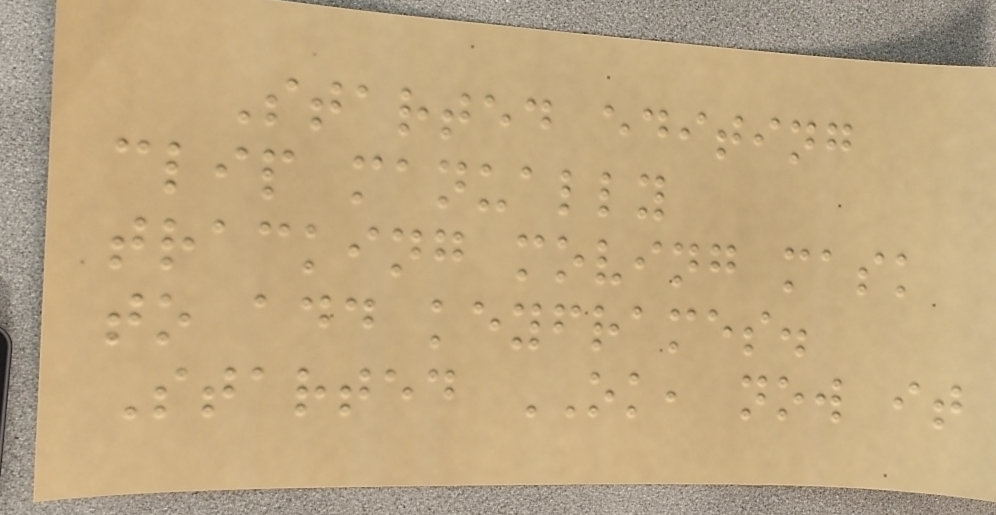Started editing
clip manually
tracking moving mask
to add keyframes.
Started OK, now it
